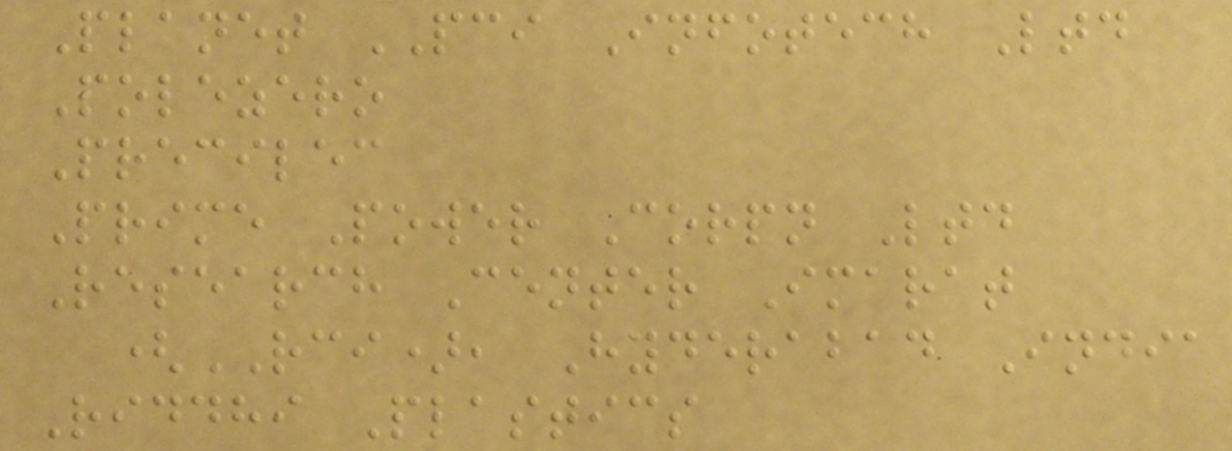Planet PCI Infotech Ltd
Polezero
Precilec
Prime Power Corpn Ltd
Research Center Imarat
(RCI), Hyderabad India
Riddhi Plastics
